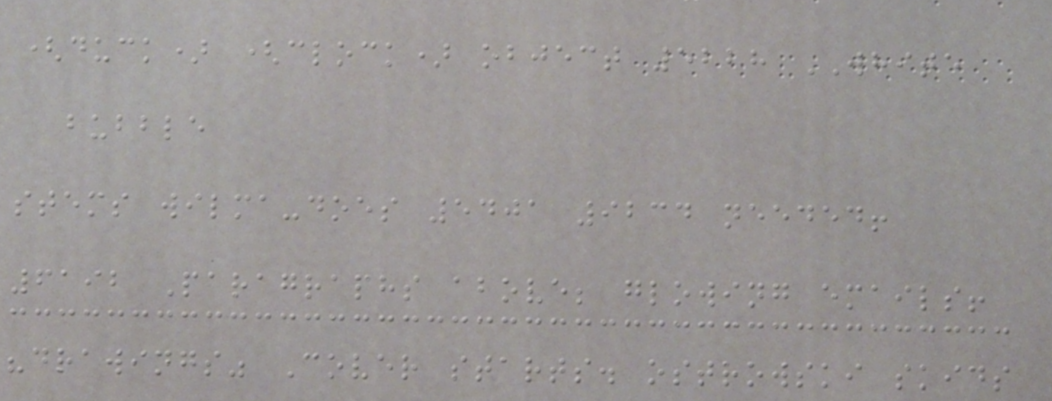(duck) (clock) object 5228 WHITE
bubble
stems wilma-does 5401 9234 needed!
6192 Paragraphs above; glowing emails!
"drawings" Cover starts. ostrowski skids
